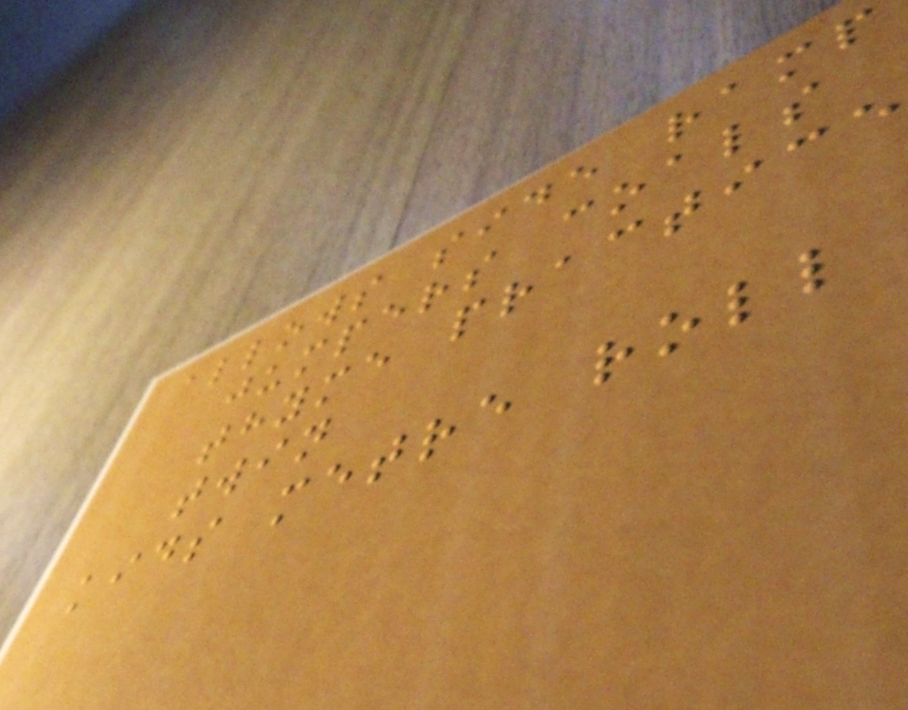allows side ramp
jumpers coals
thyme practice
twin
kids metre roll
